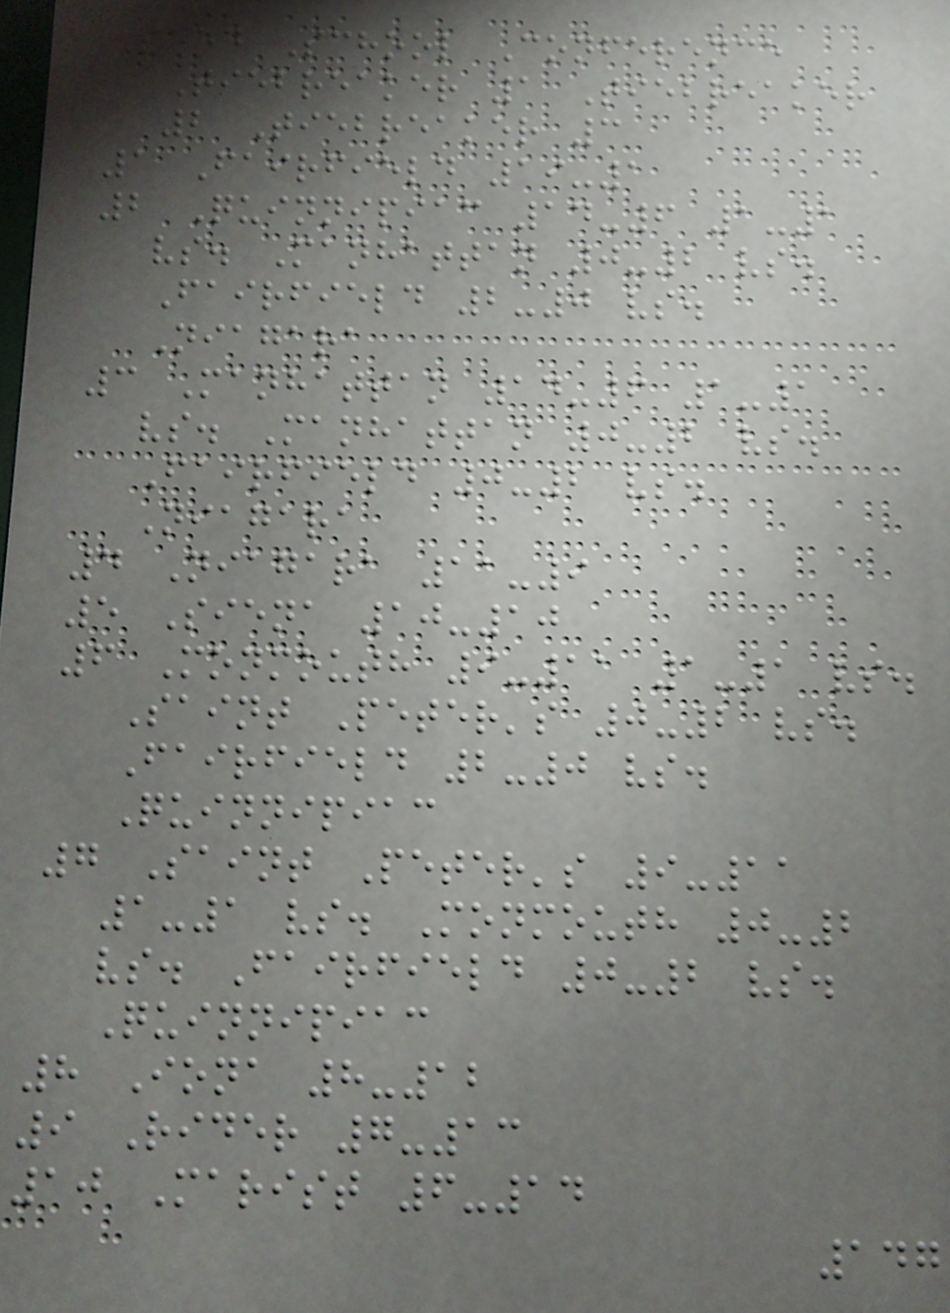Seed School Conference
Tiebreaker 1 Tiebreaker
2 Tiebreaker 3
1 Fairfield 19-1
2 Quinnipiac 14-6 1-1
vs. Manhattan 0-2 vs.
Fairfield 2-0 vs.
Niagara
3 Manhattan 14-6 1-1
vs. Manhattan 0-2 vs.
Fairfield 0-2 vs.
Niagara
4 Niagara 11-9
5 Siena 10-10
6 Monmouth 9-11 1-1 vs.
Saint Peter's 0-2 vs.
Fairfield 2-0 vs.
Quinnipiac
7 Saint Peter's 9-11
1-1 vs. Monmouth 0-2
vs. Fairfield 0-2 vs.
Quinnipiac
8 Iona 8-12
9 Rider 7-13
10 Marist 6-14
147
